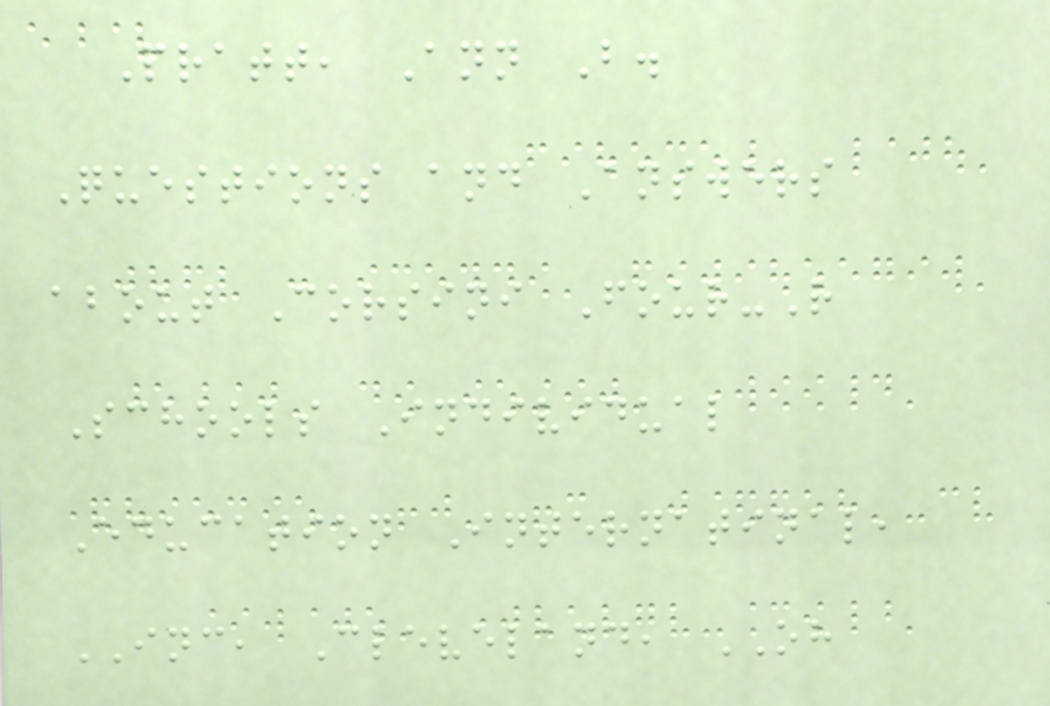Pratt, Ann B.
Questions and Answers
about Corsini Four-R
Schools Individual
Education Internatinal,
INC, Cleveland, OH
